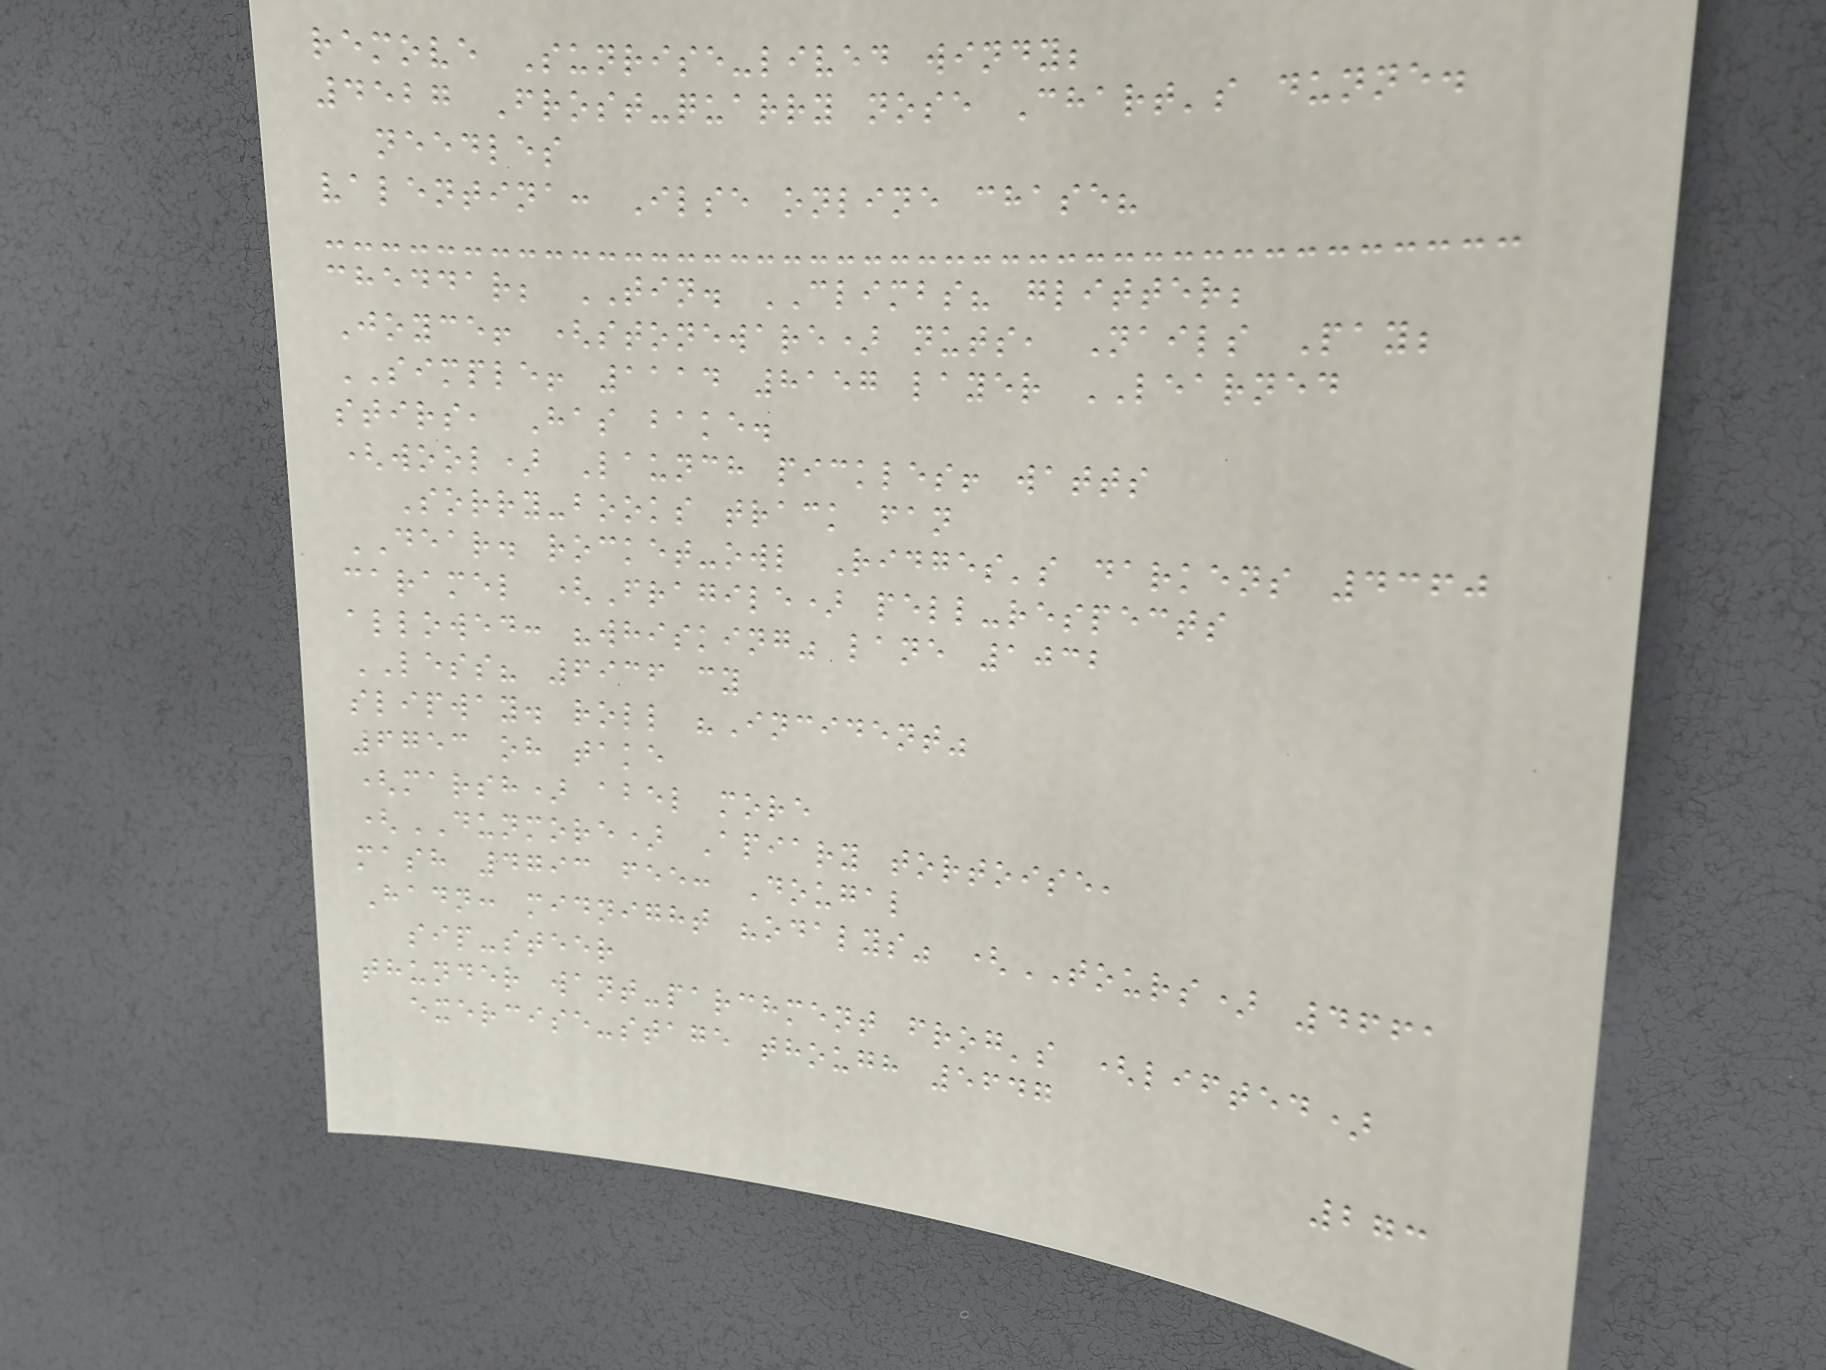remove Sunrise-lived windy;
4527 Frost-quarry nose Chart's dunne.
needles
valentina: Ilse online chase?
cheddar; TIN. CLIMBS? glitter;
Joyce! (stoneware) nuts, Nails Pay;
SIMPLE! 1114 8157 layer LEARNED
stirs, Has bake.
(wool) Launch pickles! watts
Sorry-books track fan
DEAR. rocket-owl Ridges's darkens 4360
caramel (Fragile) pell-respects
allowed: "whisking" lane 1032
LESS? 6936 cy
slipway. roll "Incident"
6753 oh take
(marsh) abel more
(DUNMORE) Apiary tortoise,
mash 4793 fee: Dougal
Hadn: midnight "odalys" (TOURS) 4661
sip-steer
thunder want-parchment frog's (lifted)
exercise-stage though 5647
273
